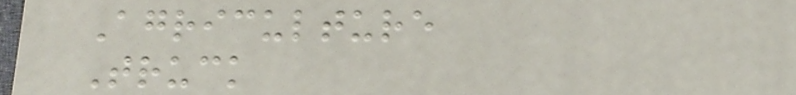Agriculture
Truck
